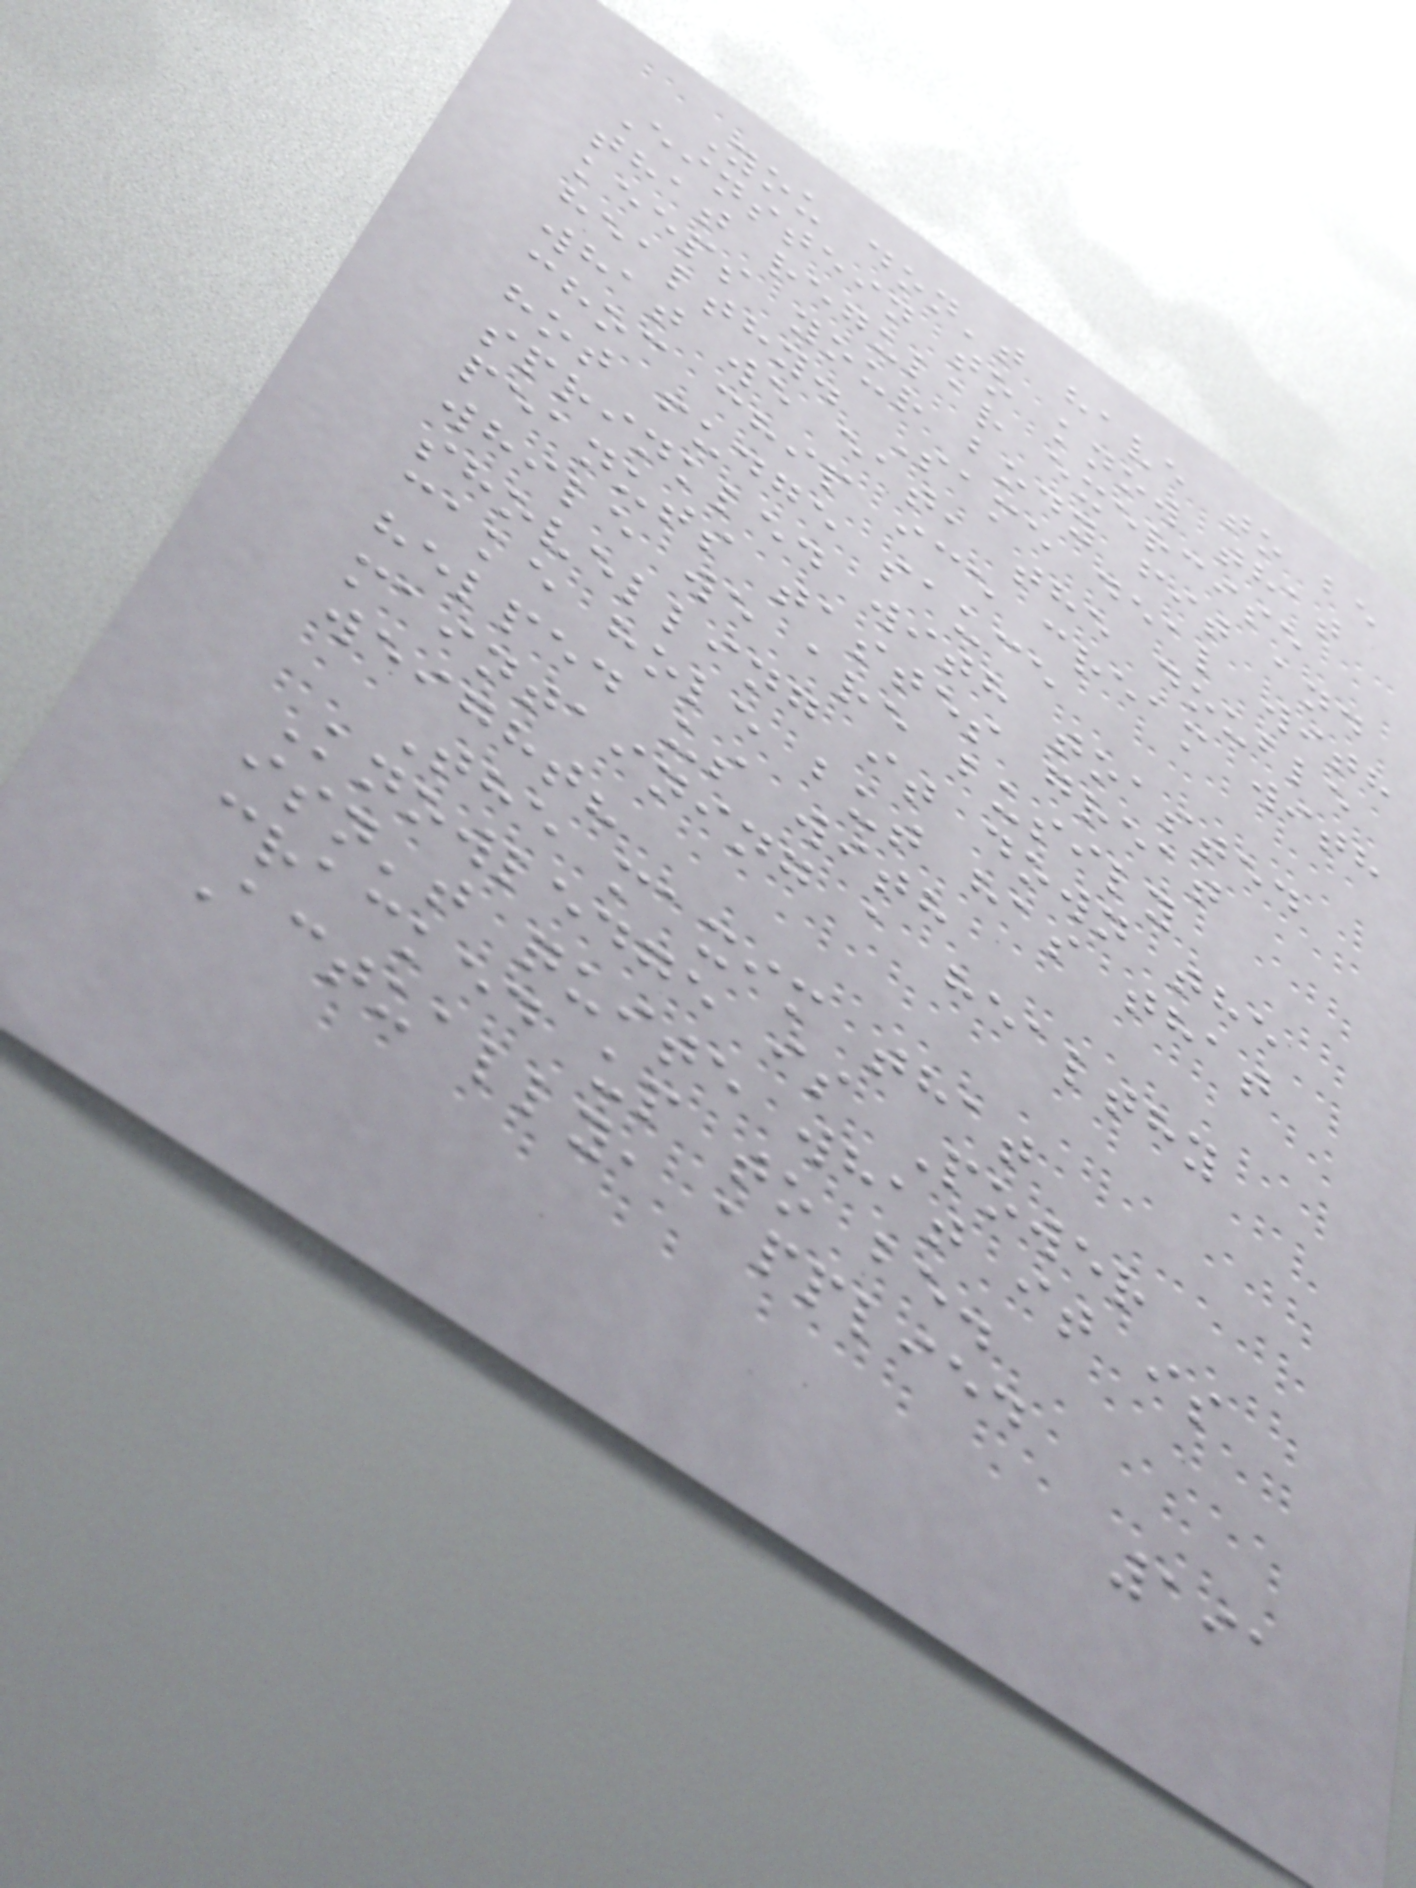You don't have to be
Einstein to know that
that regular exercise
keeps your body fit and
healthy. Same deal with
what we eat, the double
choc chip ice cream with
hot fudge sauce
sprinkled with toasted
peanuts tastes great
while we are busily
shovelling it down the
cake hole but has that
helped us with
maintaining a healthy
weight?
The maxim that
Knowledge is Power
isn't quite what it is
cracked up to be.
Actually, applied
191
